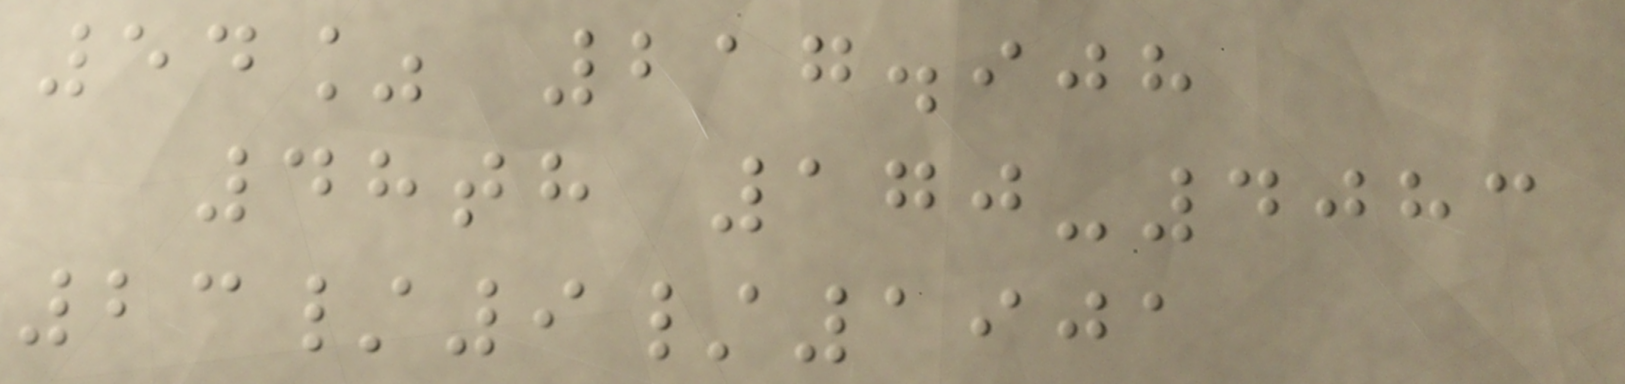54% 217.908
48th 170-4083
23/9/1901
